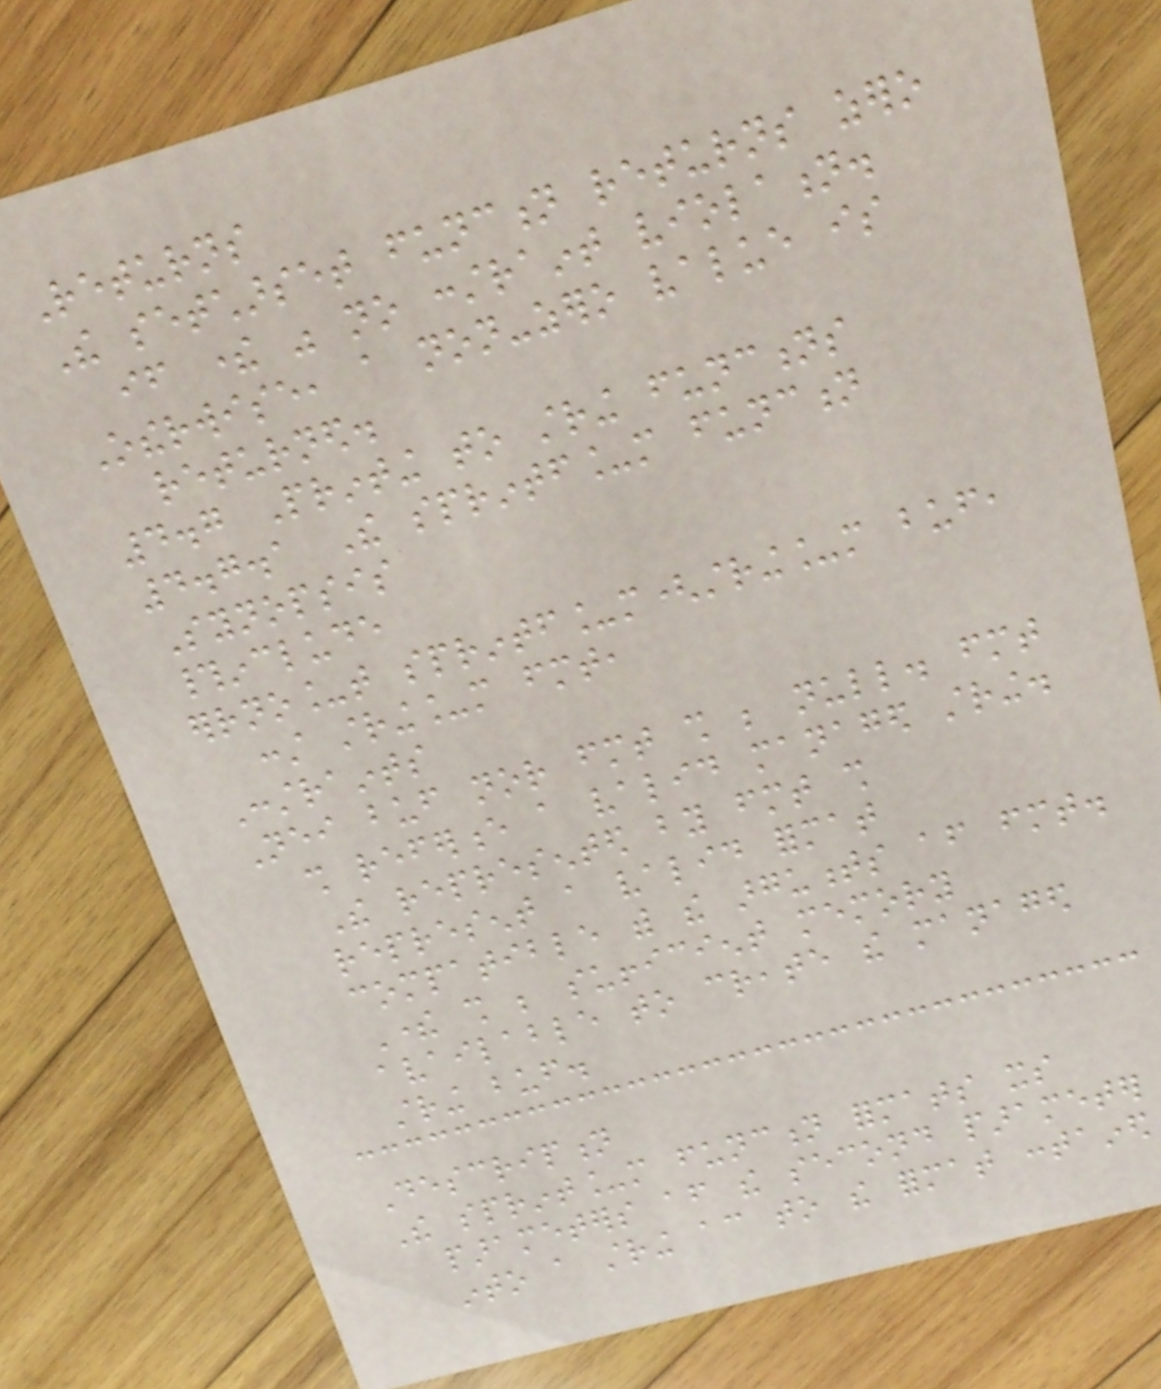Returns
The setcharset function returns zero
if there was no constraint violation.
Otherwise, a non-zero value is
returned.
4.7 Printing to string functions
4.7.1 The sprintf_m function
Synopsis
#include
errno_t sprintf_m(string_m buf,
const string_m fmt,
Constraints
Neither buf nor fmt shall be null. fmt
shall reference a valid managed string.
The represented by fmt shall
represent a valid format
compatible with the arguments after fmt.
There shall be sufficient memory
available to create the managed
string buf.
Description
The sprint_m function formats its
parameters after the second parameter
into a string according to the format contained
